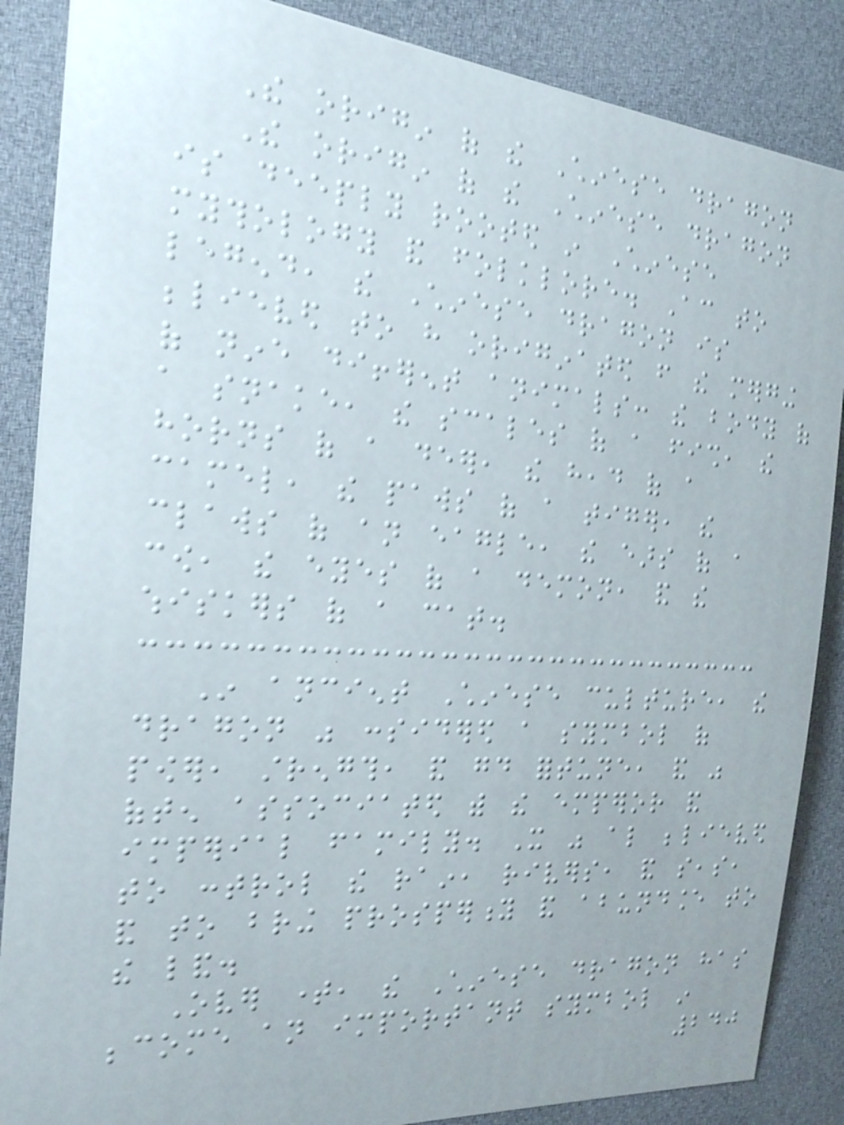The origin of the Chinese dragon
The origin of the Chinese dragon
is deeply rooted in Chinese
mythology and folklore. According to
legend, the Chinese dragon is
believed to have originated from the merging
of nine different animals: the body of
a snake, the scales of a fish, the
horns of a deer, the head of a
camel, the paws of a tiger, the
claws of an eagle, the ears of a
cow, the eyes of a demon, and the
whiskers of a cat.
In ancient Chinese culture, the
dragon was considered a symbol of
power, strength, and good fortune, and was
often associated with the emperor and
imperial family. It was also believed
to control the rain, rivers, and seas,
and to bring prosperity and abundance to
the land.
Over time, the Chinese dragon has
become an important symbol in
240
